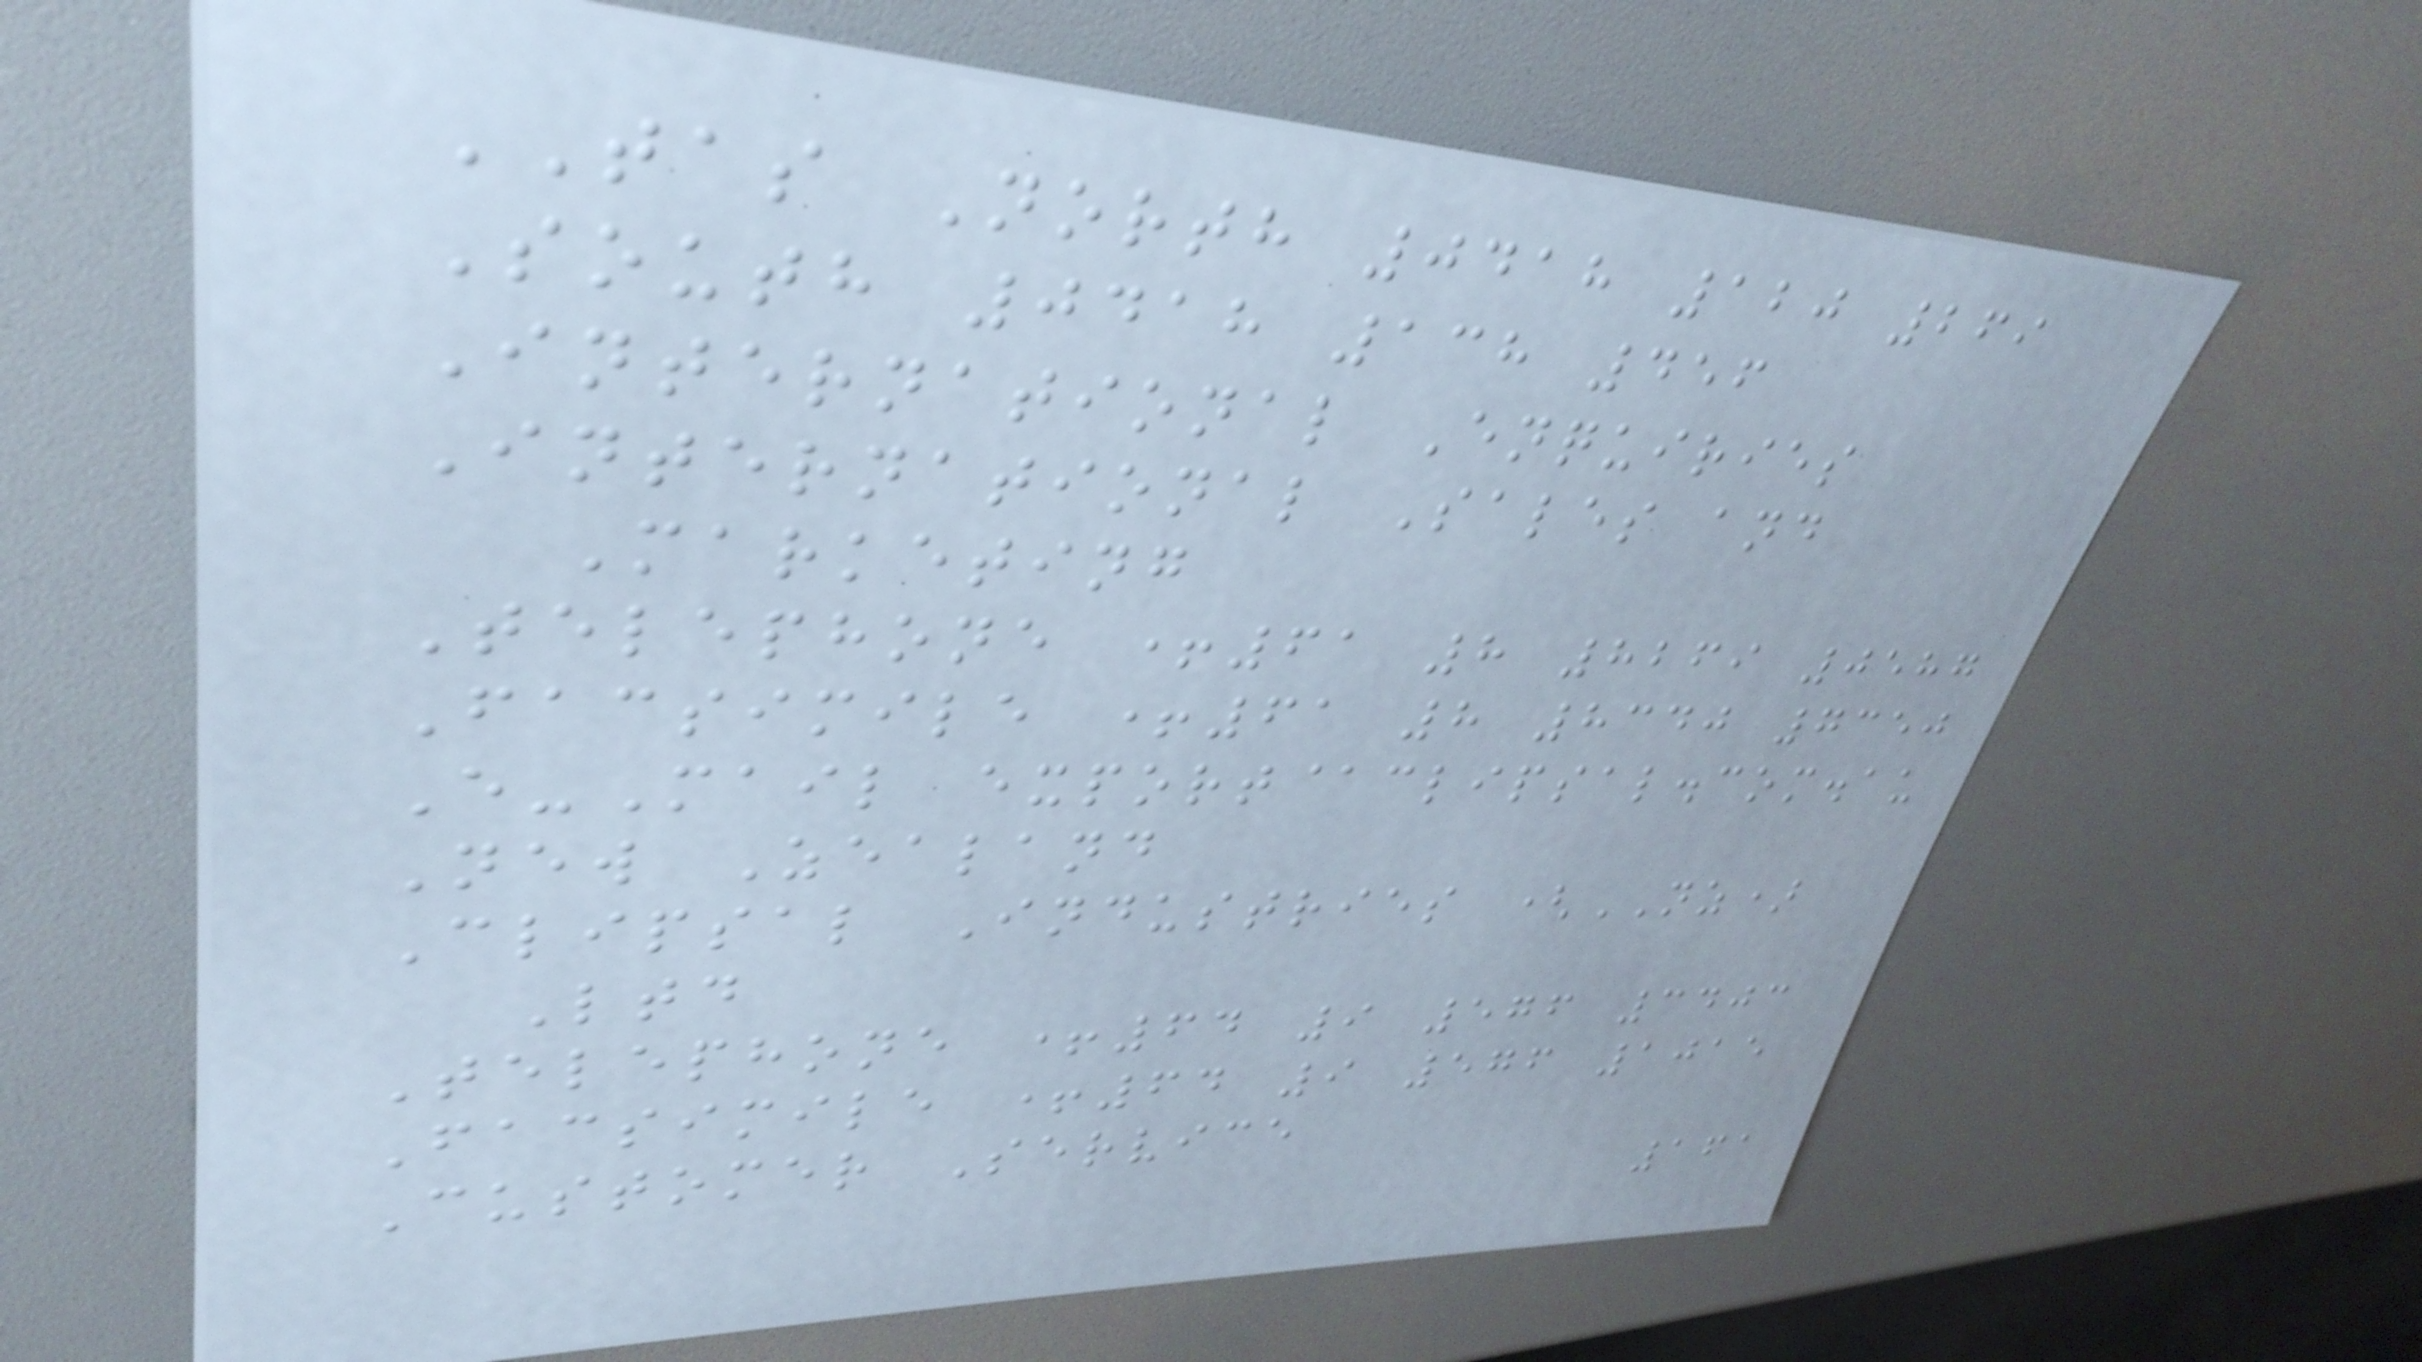TAS North 0418 120 269
South 0418 138 456
International Enquiries
International Sales and
Marketing
Telephone +61 8 8269 0587
Facsimile +61 8 8340 7350
E-Mail export@clipsal.com.au
New Zealand
Clipsal Industries (NZ)
Ltd
Telephone +64 9 576 3403
Facsimile +64 9 576 1015
Customer Service
161
